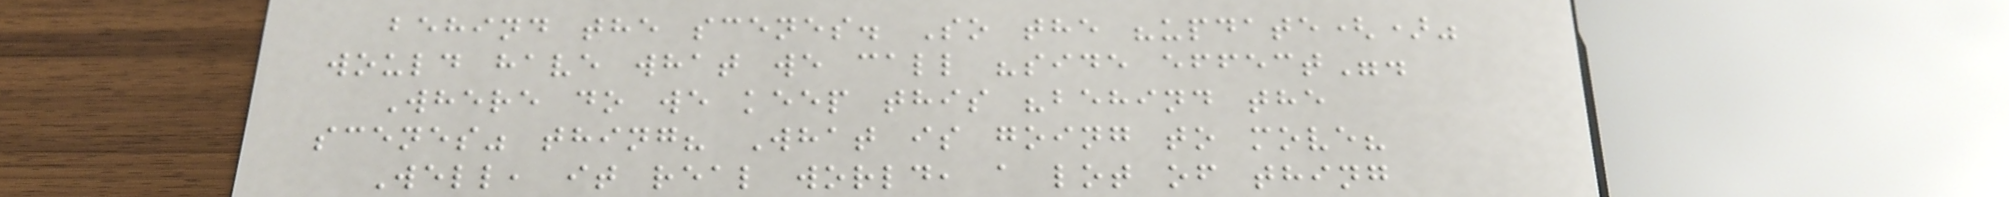behind the scenes. So the "update()"
would have what we call "side effect".
Where do we keep this "behind the
scenes" thing? What is going to move?
Well, it real world, a lot of thing
